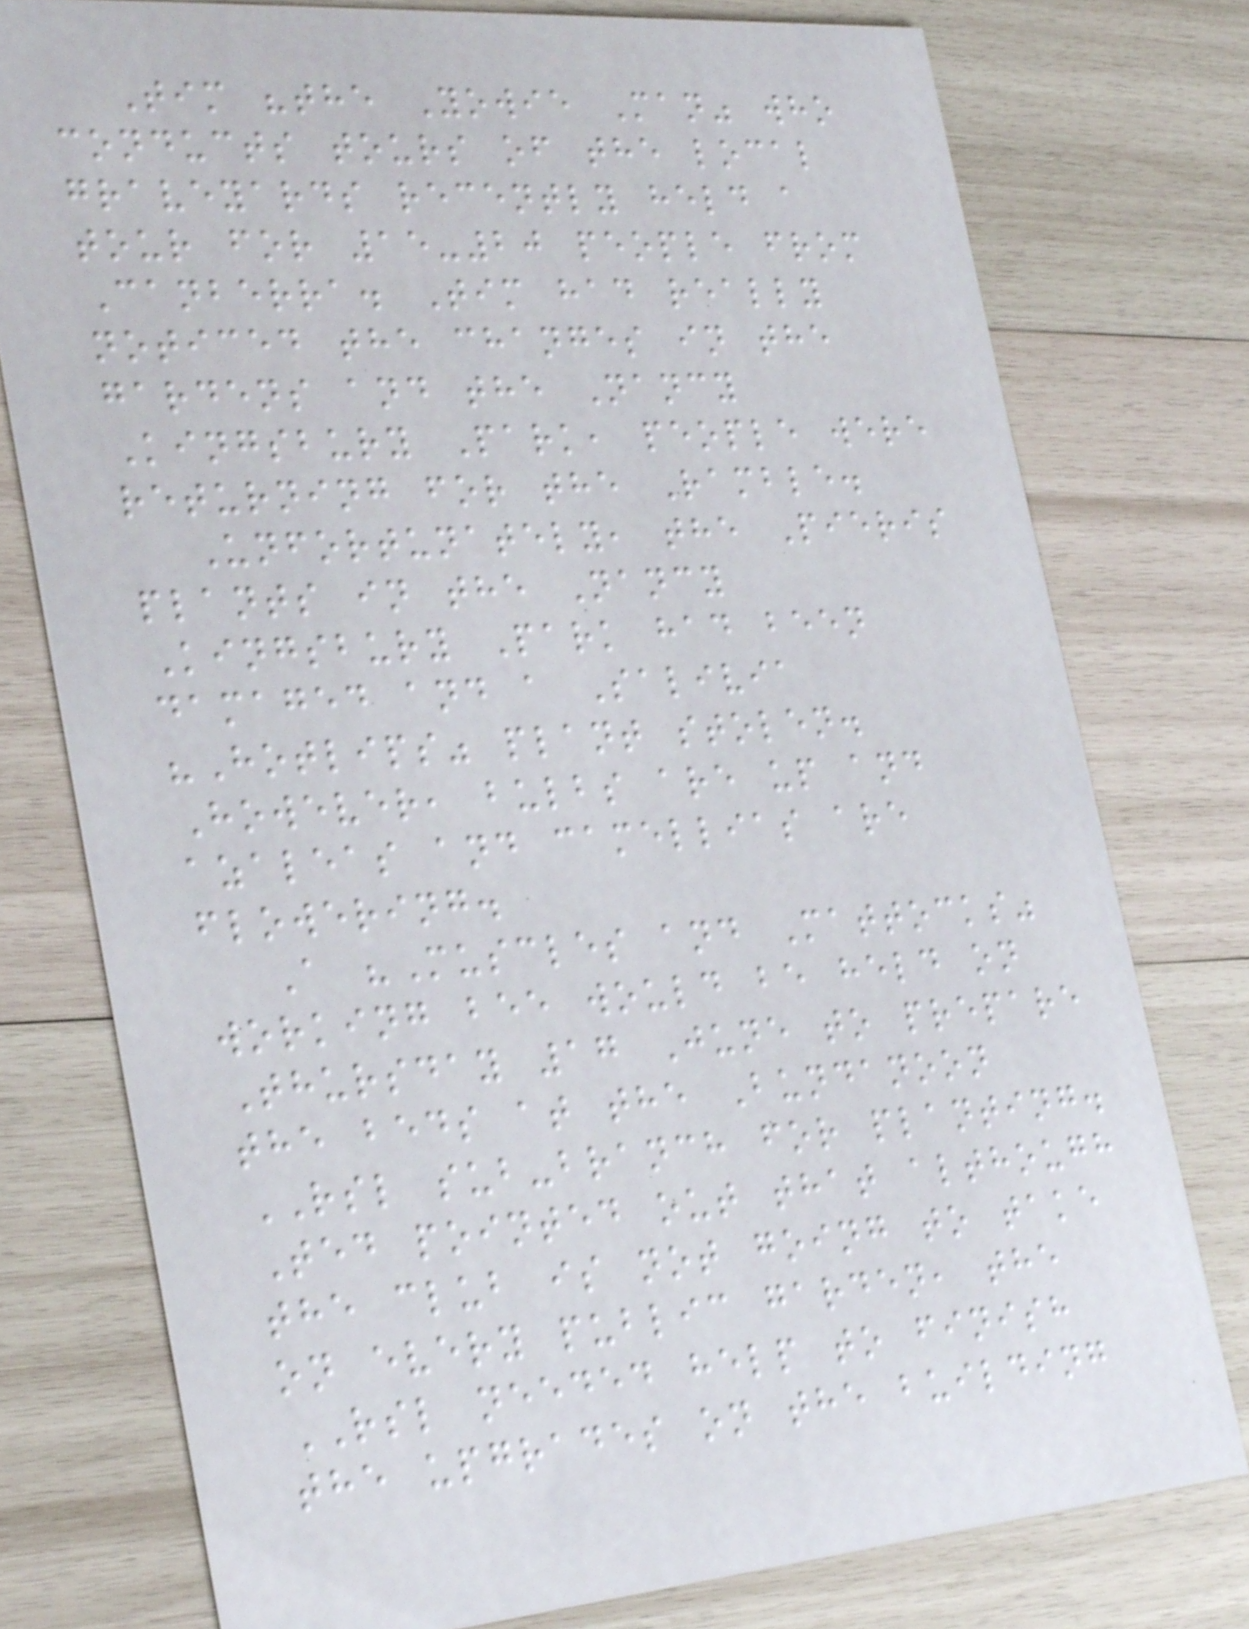Tim "the Yowie Man" who
conducts tours of the local
graveyards recently held a
tour for 15-20 people from
Canberra. Tim had really
noticed the changes in the
gardens and the Nancy
Kingsbury Park, people were
returning for the Ramble.
Unfortunately, the Pieris
plants in the Nancy
Kingsbury Park had been
damaged and a Salivia
"Hotlips" plant stolen.
However, bulbs are up and
azaleas and camellias are
flowering.
A "Muscles and Mattocks"
working bee would be held on
Thursday 17 June to prepare
the beds at the Bundanoon
RSL sub-branch for planting.
Ted pointed out that although
the club is not going to take
on every public garden, the
RSL needed help to finish
the upgrades on the building
